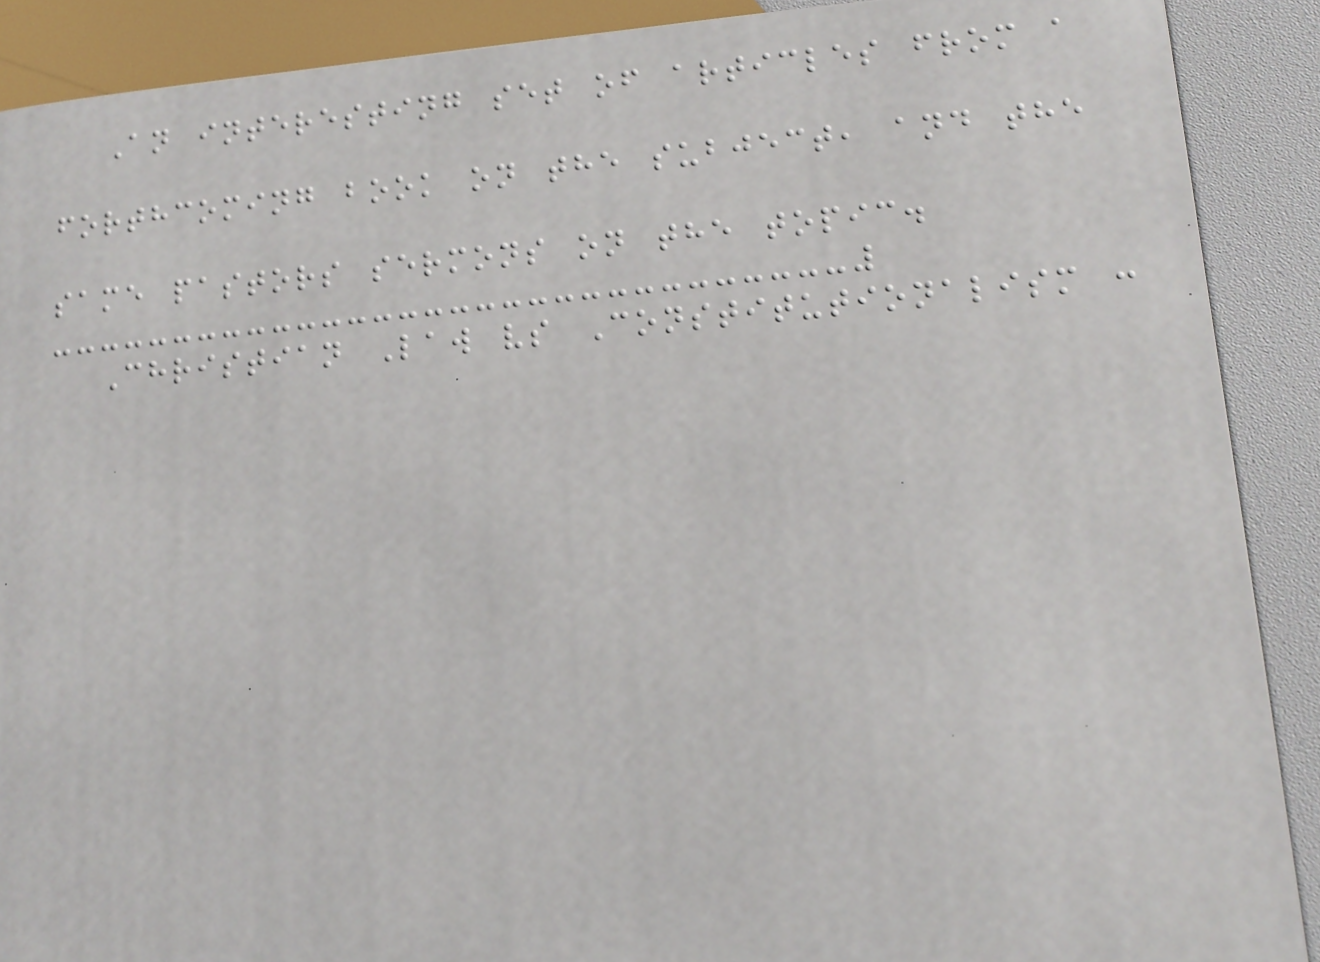An interesting set of articles from a
forthcoming book on the subject, and the
same pastors sermons on the topic.
Christian Law vs Constitutionalism :
